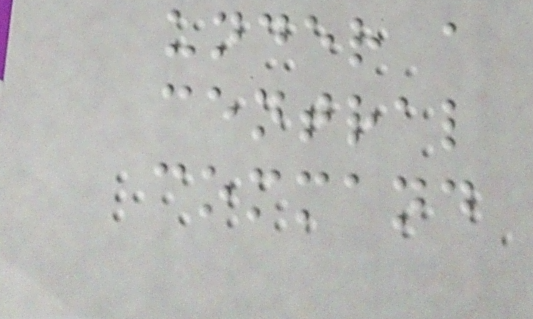under a
central
command
